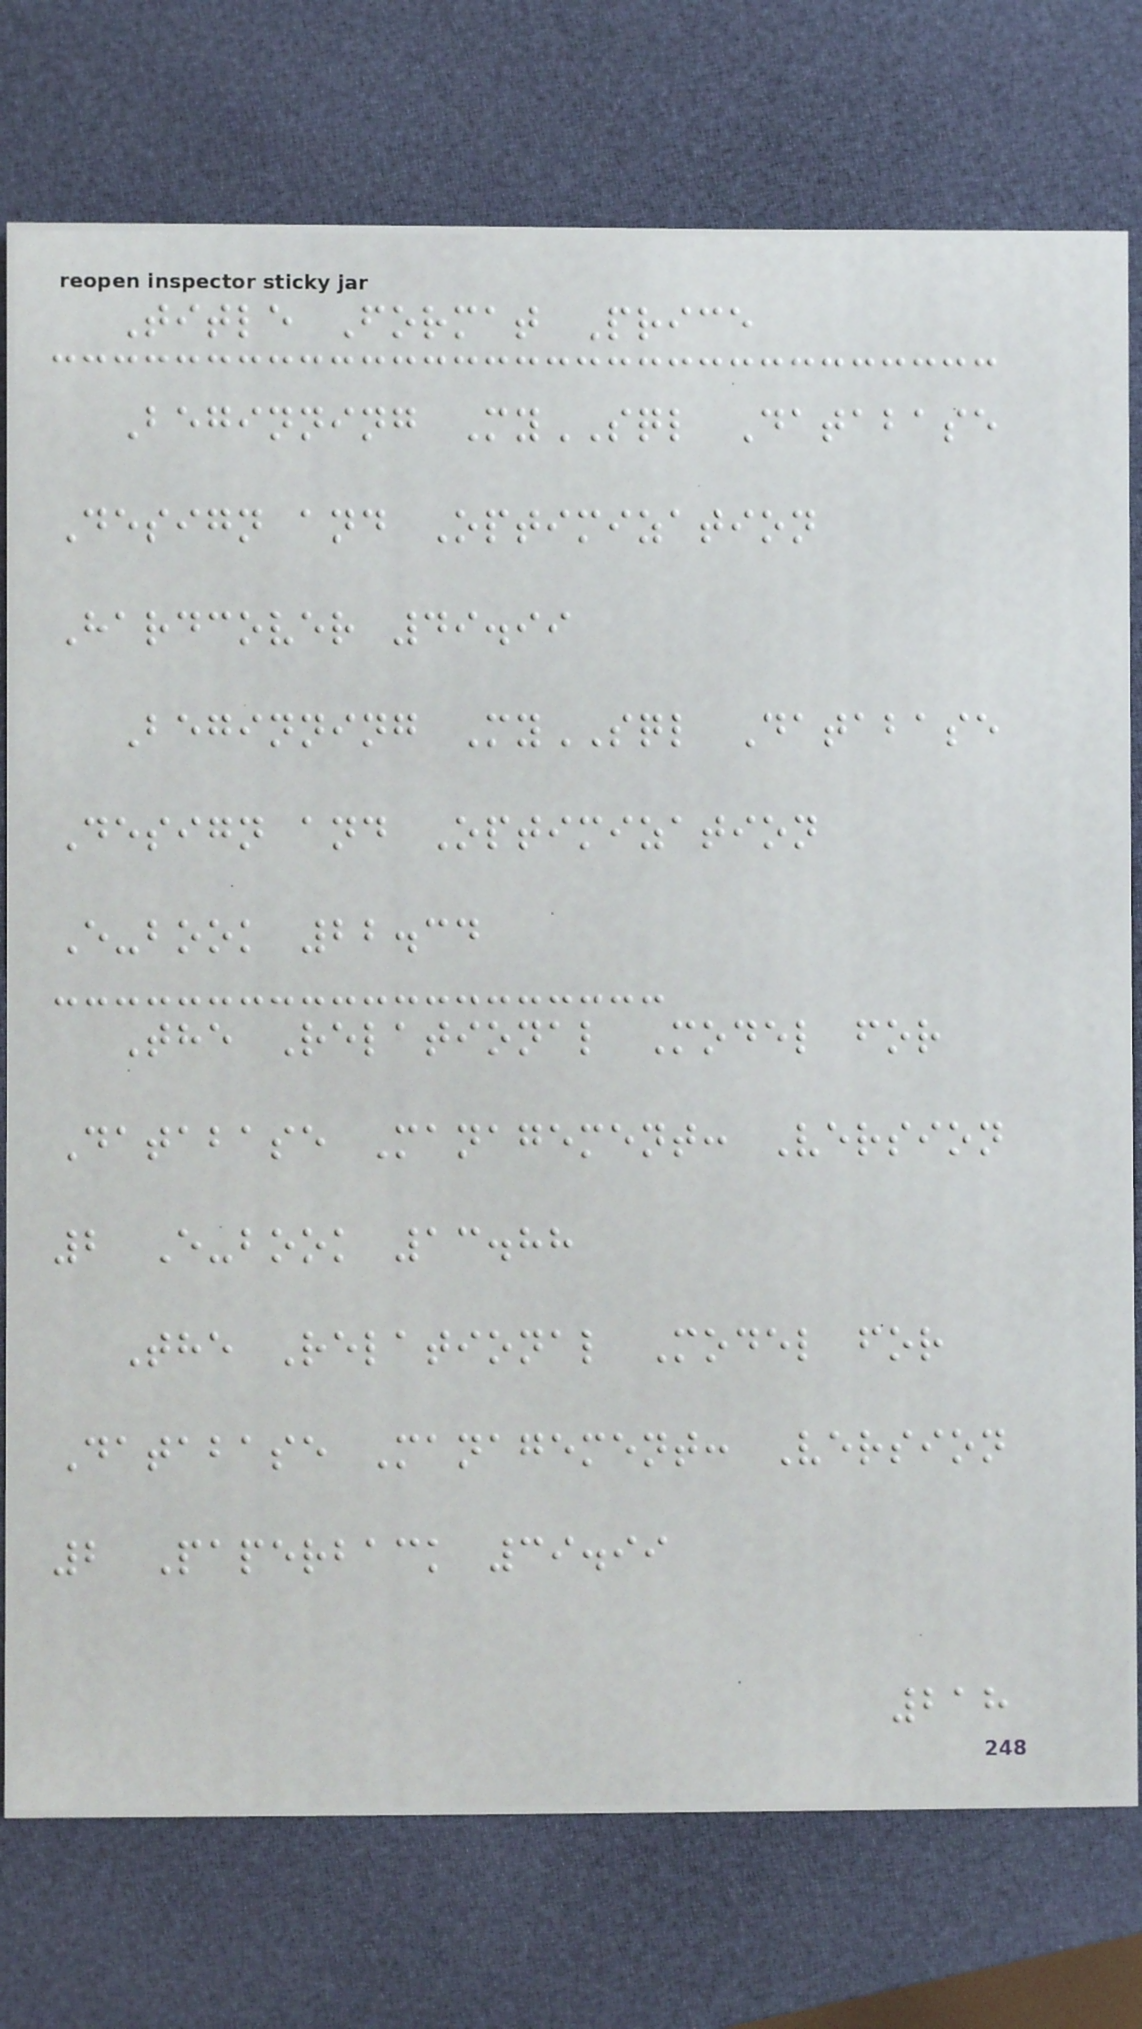Title Format Price
Beginning MySQL Database
Design and Optimization
Hardcover 49.99
Beginning MySQL Database
Design and Optimization
E-book 22.34
The Relational Model for
Database Management: Version
2 E-book 13.88
The Relational Model for
Database Management: Version
2 Paperback 39.99
218
